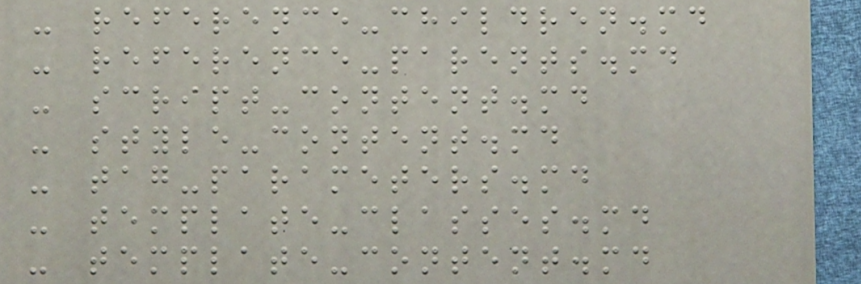- reference-children.md
- reference-parents.md
- script-content.md
- style-content.md
- tag-parameters.md
- template-classes.md
- template-content.md
